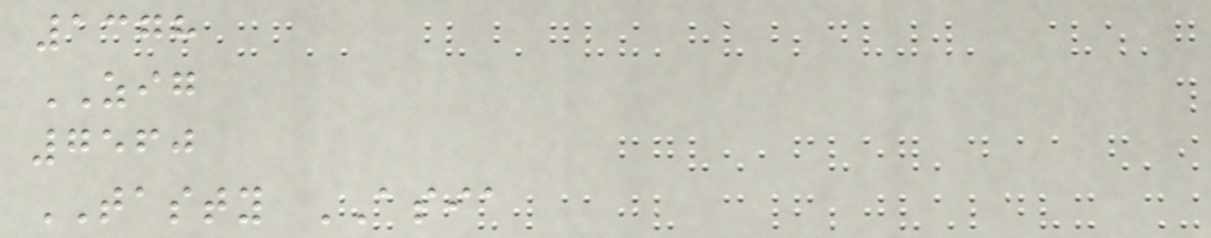1378
ZIG
7560
TASTY ASIA
